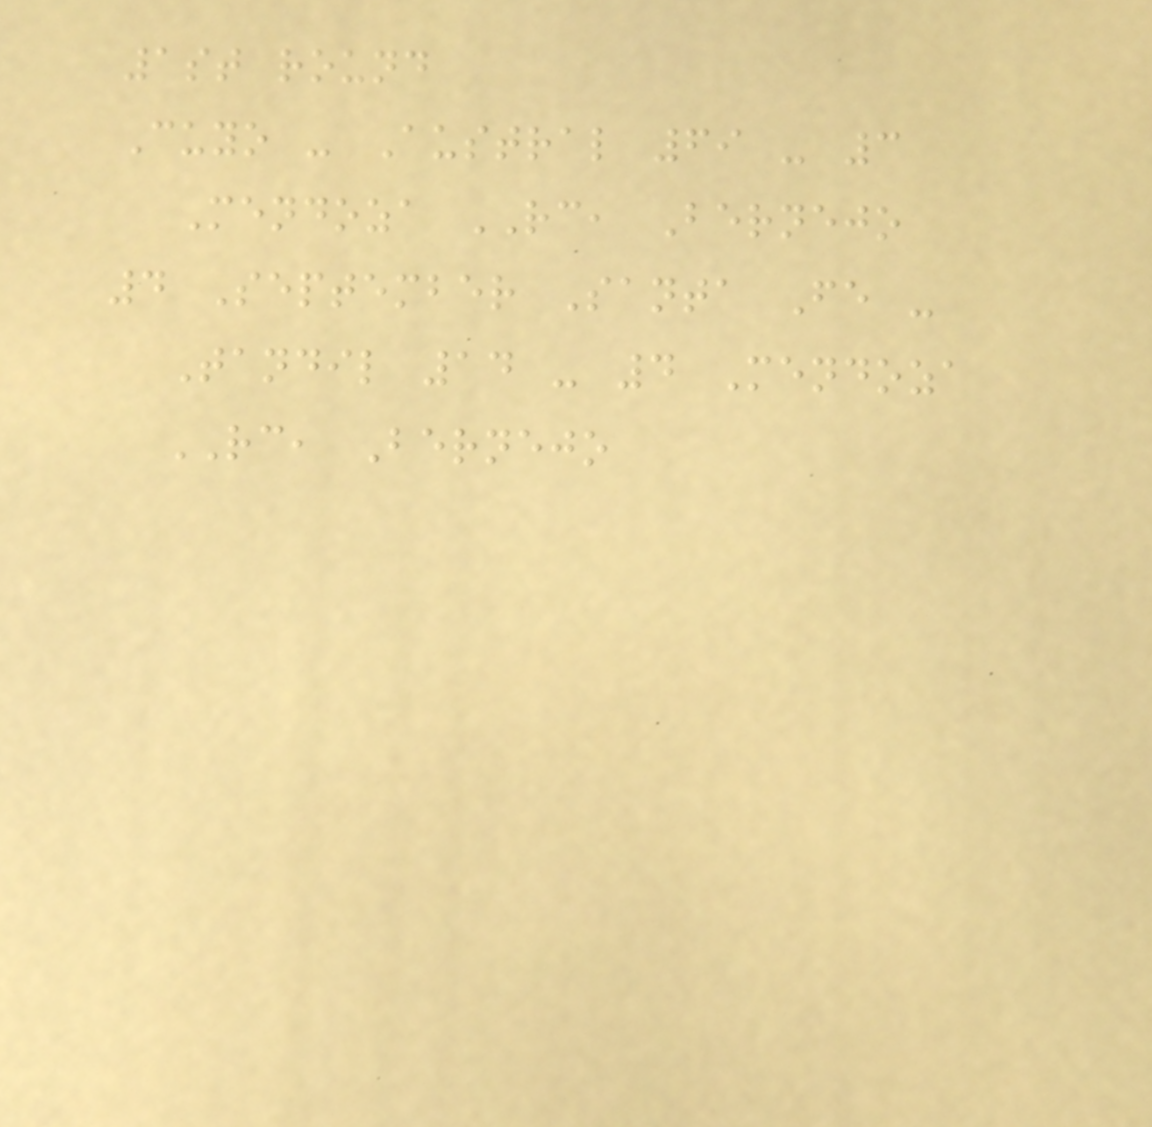1st round
Cuyo - Austral 69 - 3
Mendoza RC, Bernejo
4 September Santa Fe -
Tandil 14 - 4 Mendoza
RC, Bernejo
